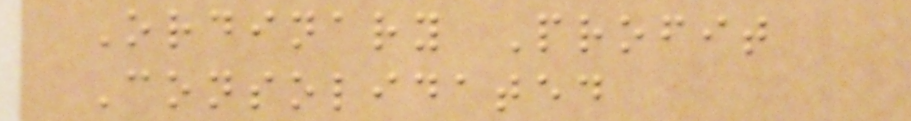Ordinary Profit
Consolidated
